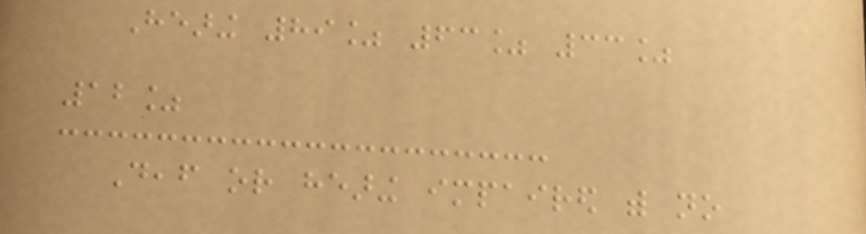Hearing 89% 63% 33%
12%
Deaf or hearing impaired with no
